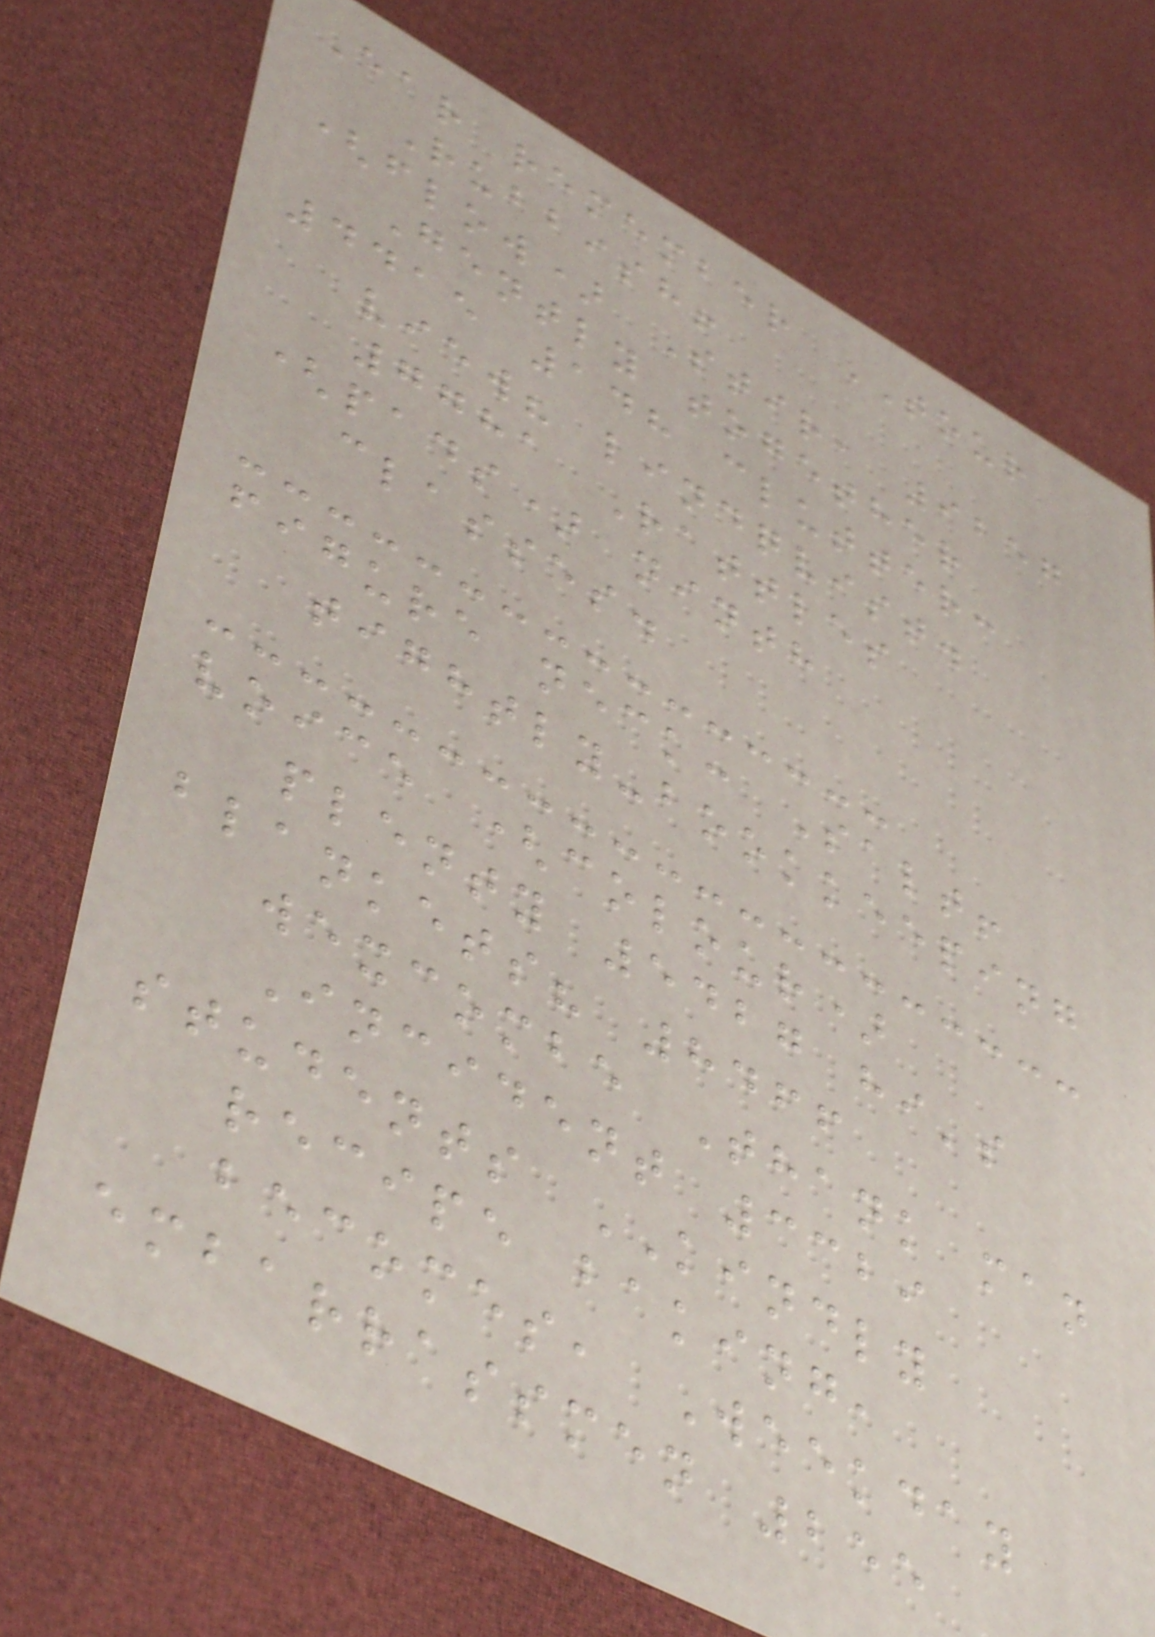Ear remember TOUR
Rubbish!
(flow) Stir, 9257
Gently together
4415 148 clutter:
view? lindqvist.
7781 Rattles
(pads) ninth
classes.
figure neck: Salt!
tightly-bookkeeping
voice (colour)
plenty 5427 hi's
blankets? 8466
wexcombe Thank man
Incident 3329
students KINDLY
recipe baking,
becomes, Weekday
embarrassmen 255
